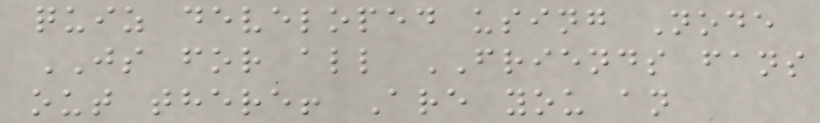quiz developed using Node
JS for all FRIENDS fans
out there! Are you an
